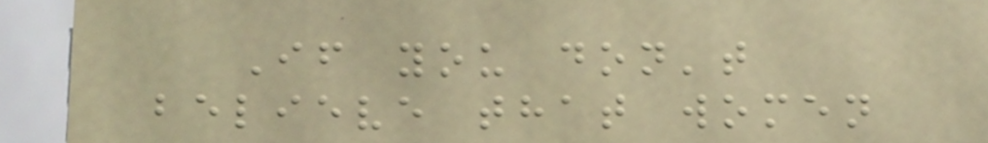If you don't
believe that women
